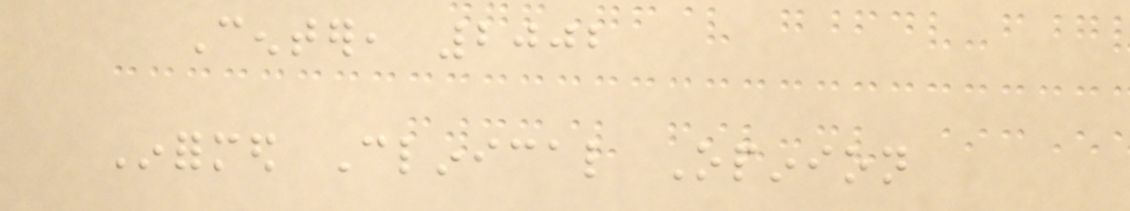Center, 2002
Informed Clinical Opinion
